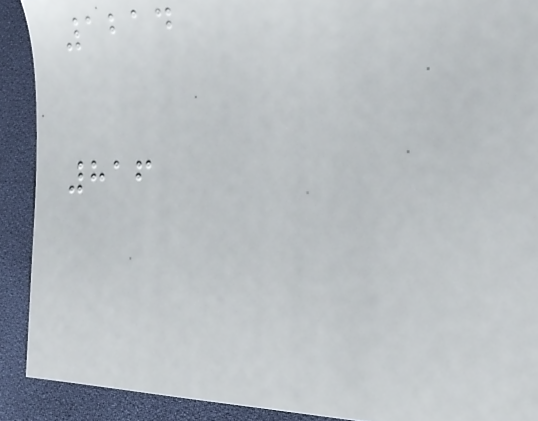1214
816
